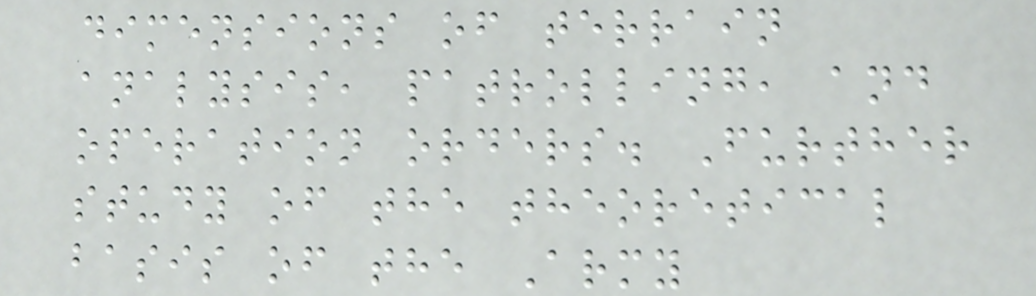dimensions of terrain
analysis, patrolling, and
operation orders. Further
study of the theoretical
basis of the Army
